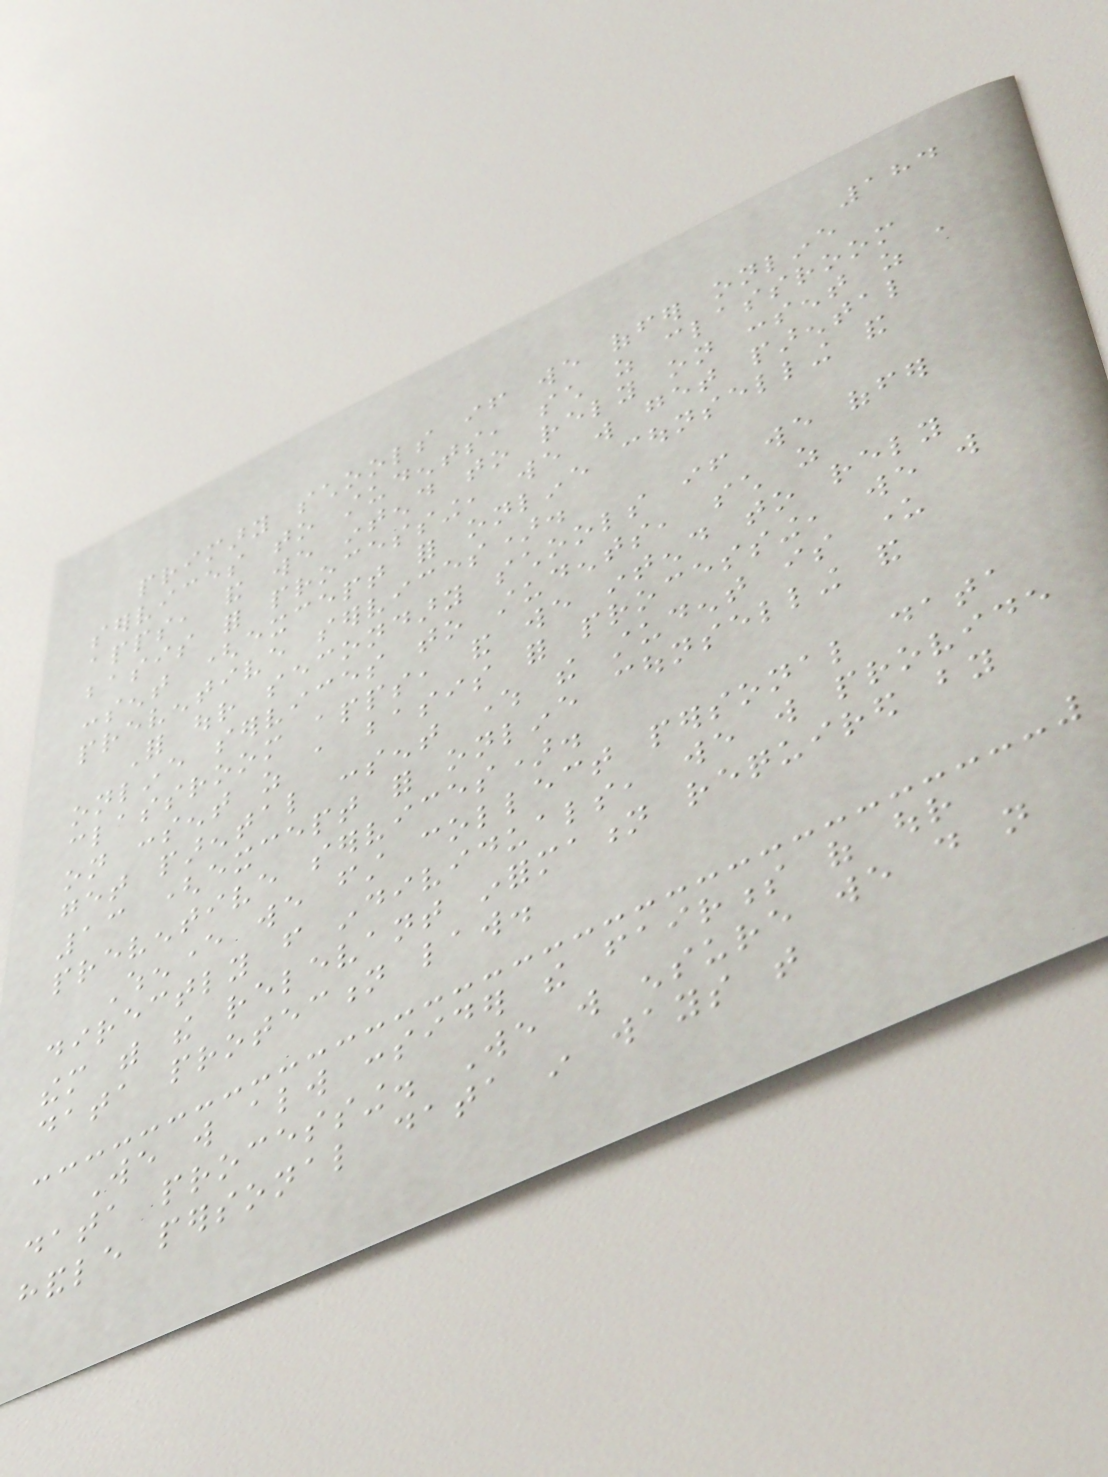184
primary schools if we offer online
services to students, such as classroom
apps, and we intend to rely on consent as a
basis for processing, we will get parental
consent (except for online counselling and
preventive services).
For our secondary schools if we offer
online services to students, such as
classroom apps, and we intend to rely
on consent as a basis for processing, we will
get parental consent where the student is under
13 (except for online counselling and
preventive services).
Whenever we first collect personal data
directly from individuals, we will provide
them with the relevant information required by
data protection law.
We will always consider the fairness of our
data processing. We will ensure we do not
handle personal data in ways that
